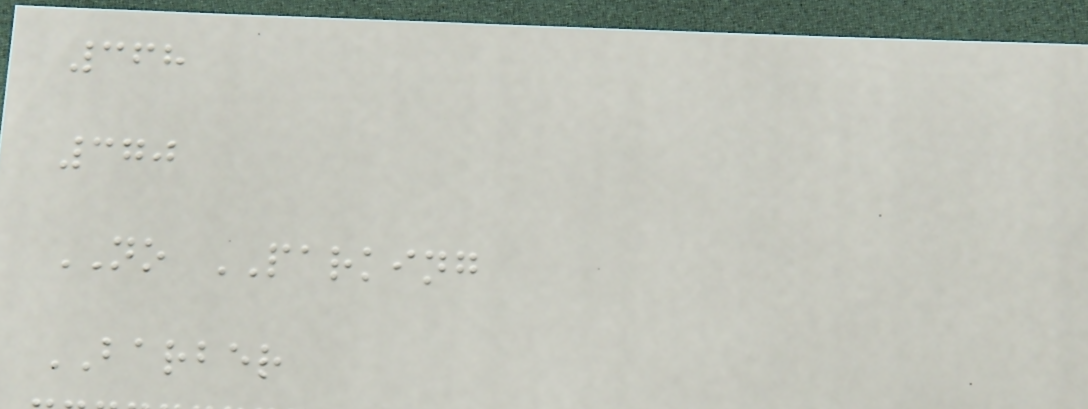368
370
NO PARKING
BARBER
